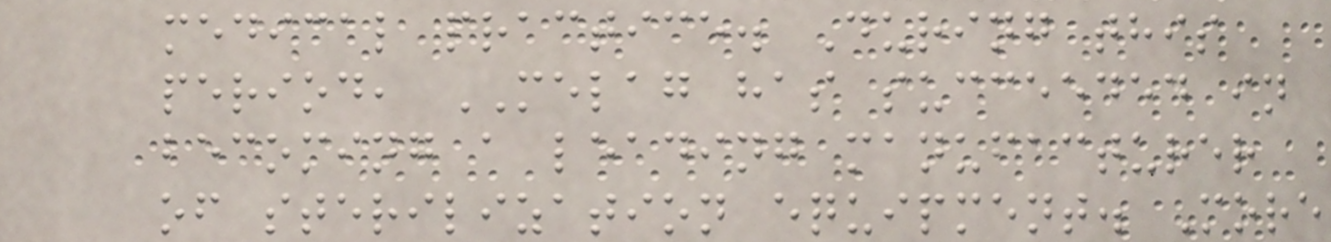medical practice. During this
period, MELAG has succeeded in
becoming a leading manufacturer
of sterilization equipment. More
